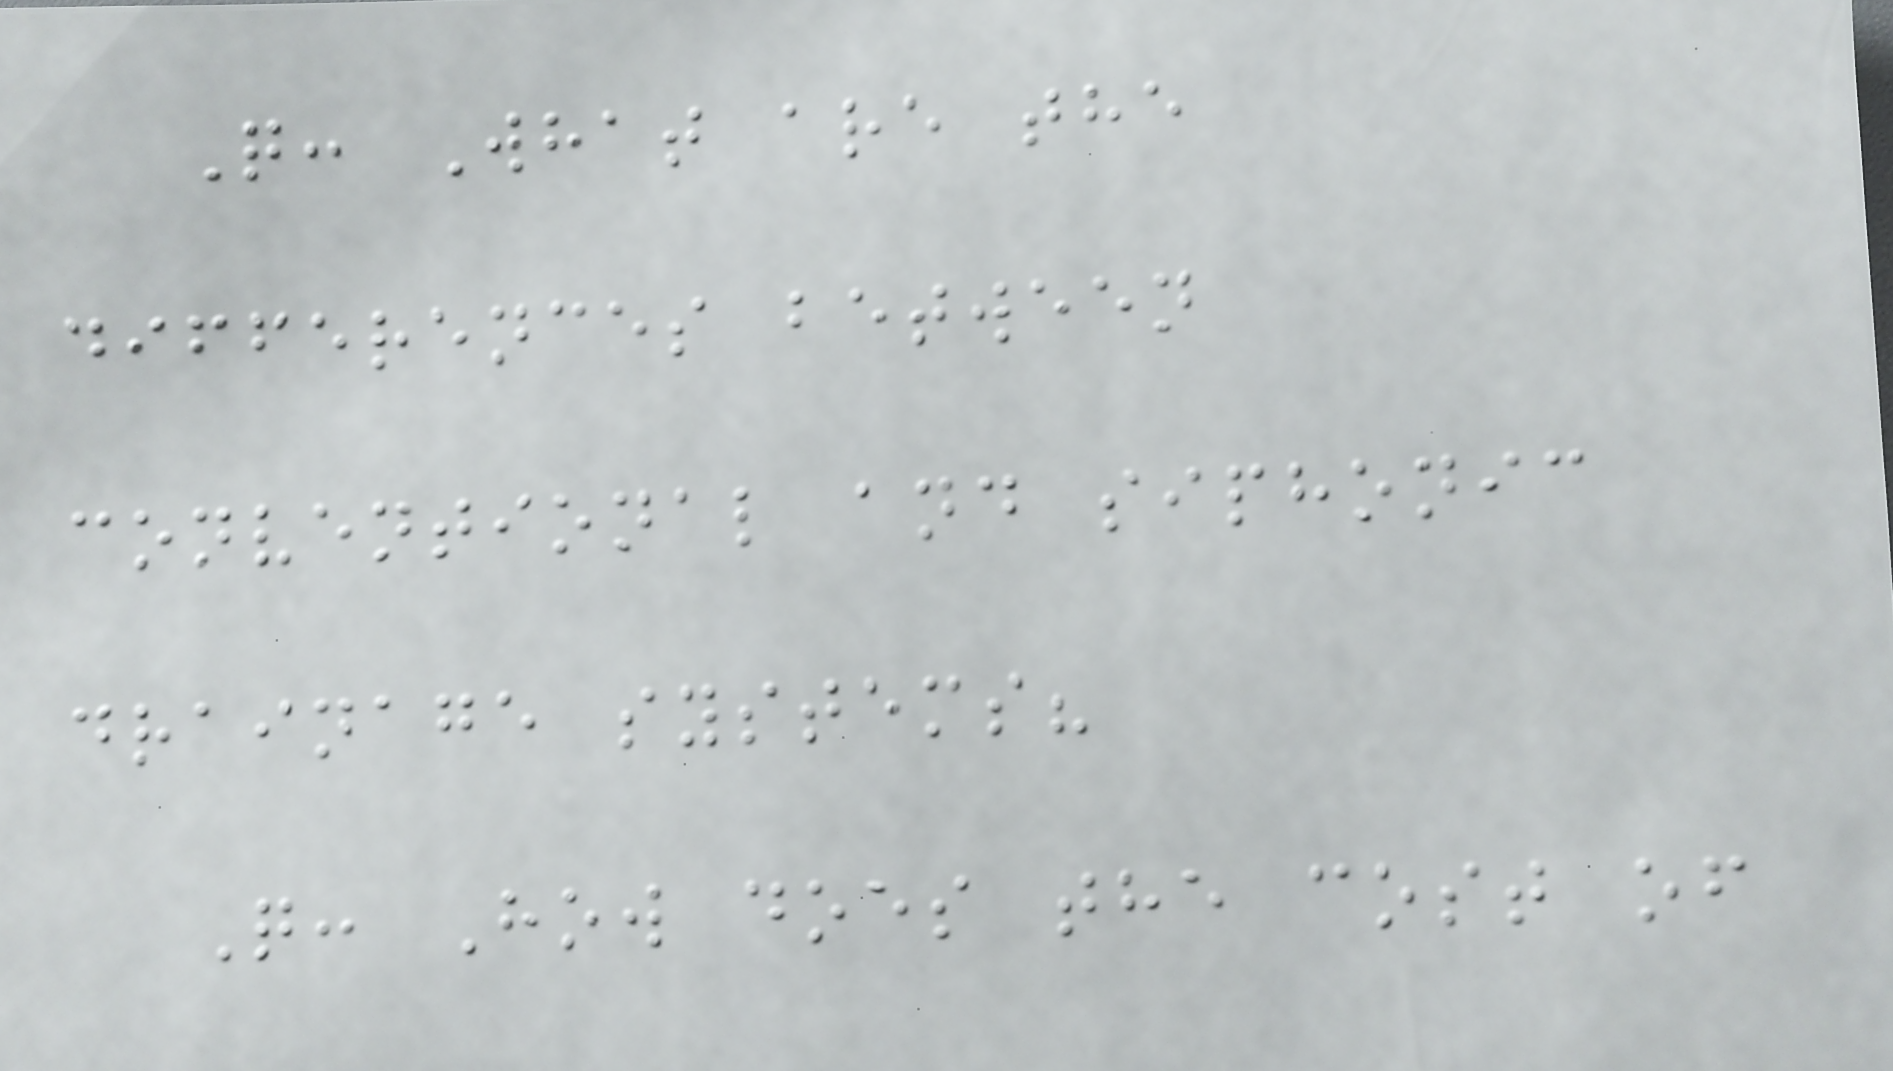Q: What are the
differences between
conventional and siphonic
drainage systems?
Q: How does the cost of
